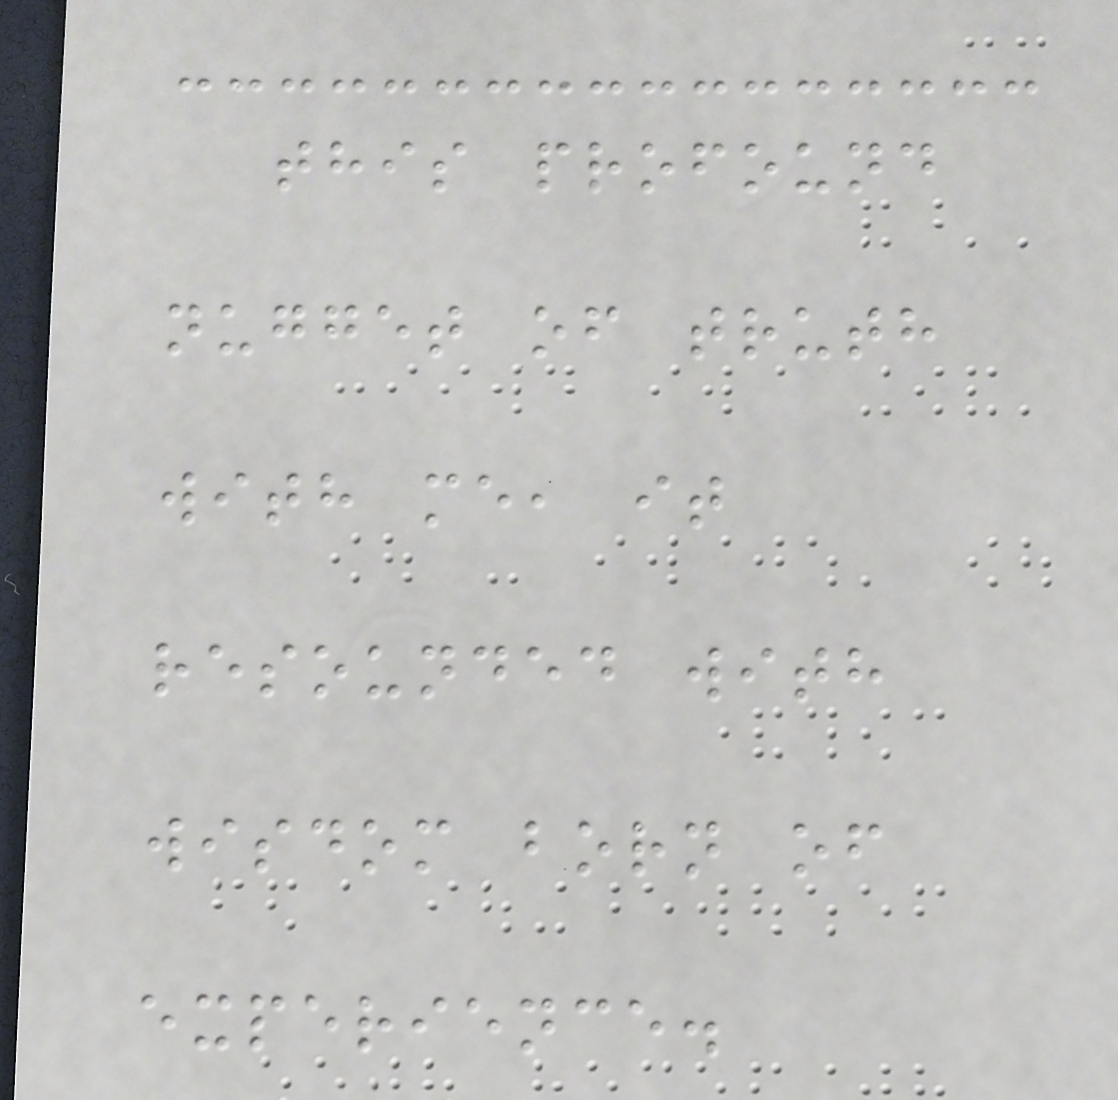this profound
nugget of truth
with me, it
resounded with
wisdom born of
experience.
